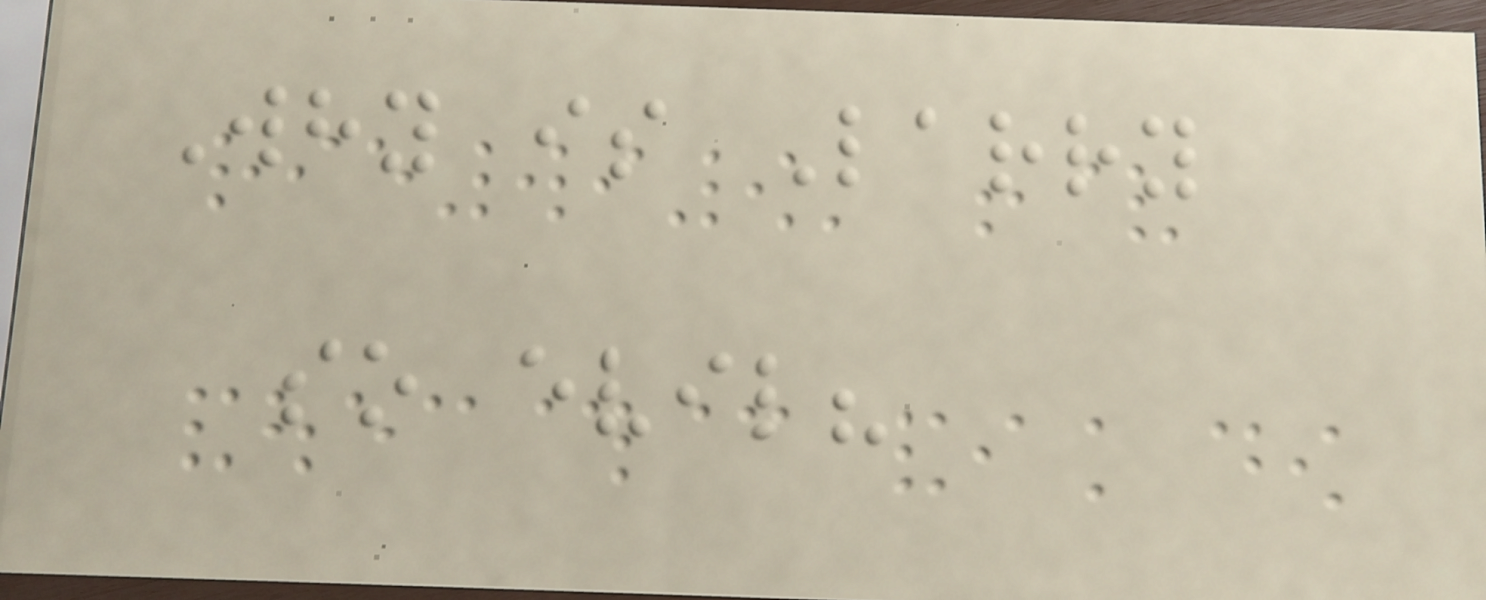Why is Larry
so evil?
